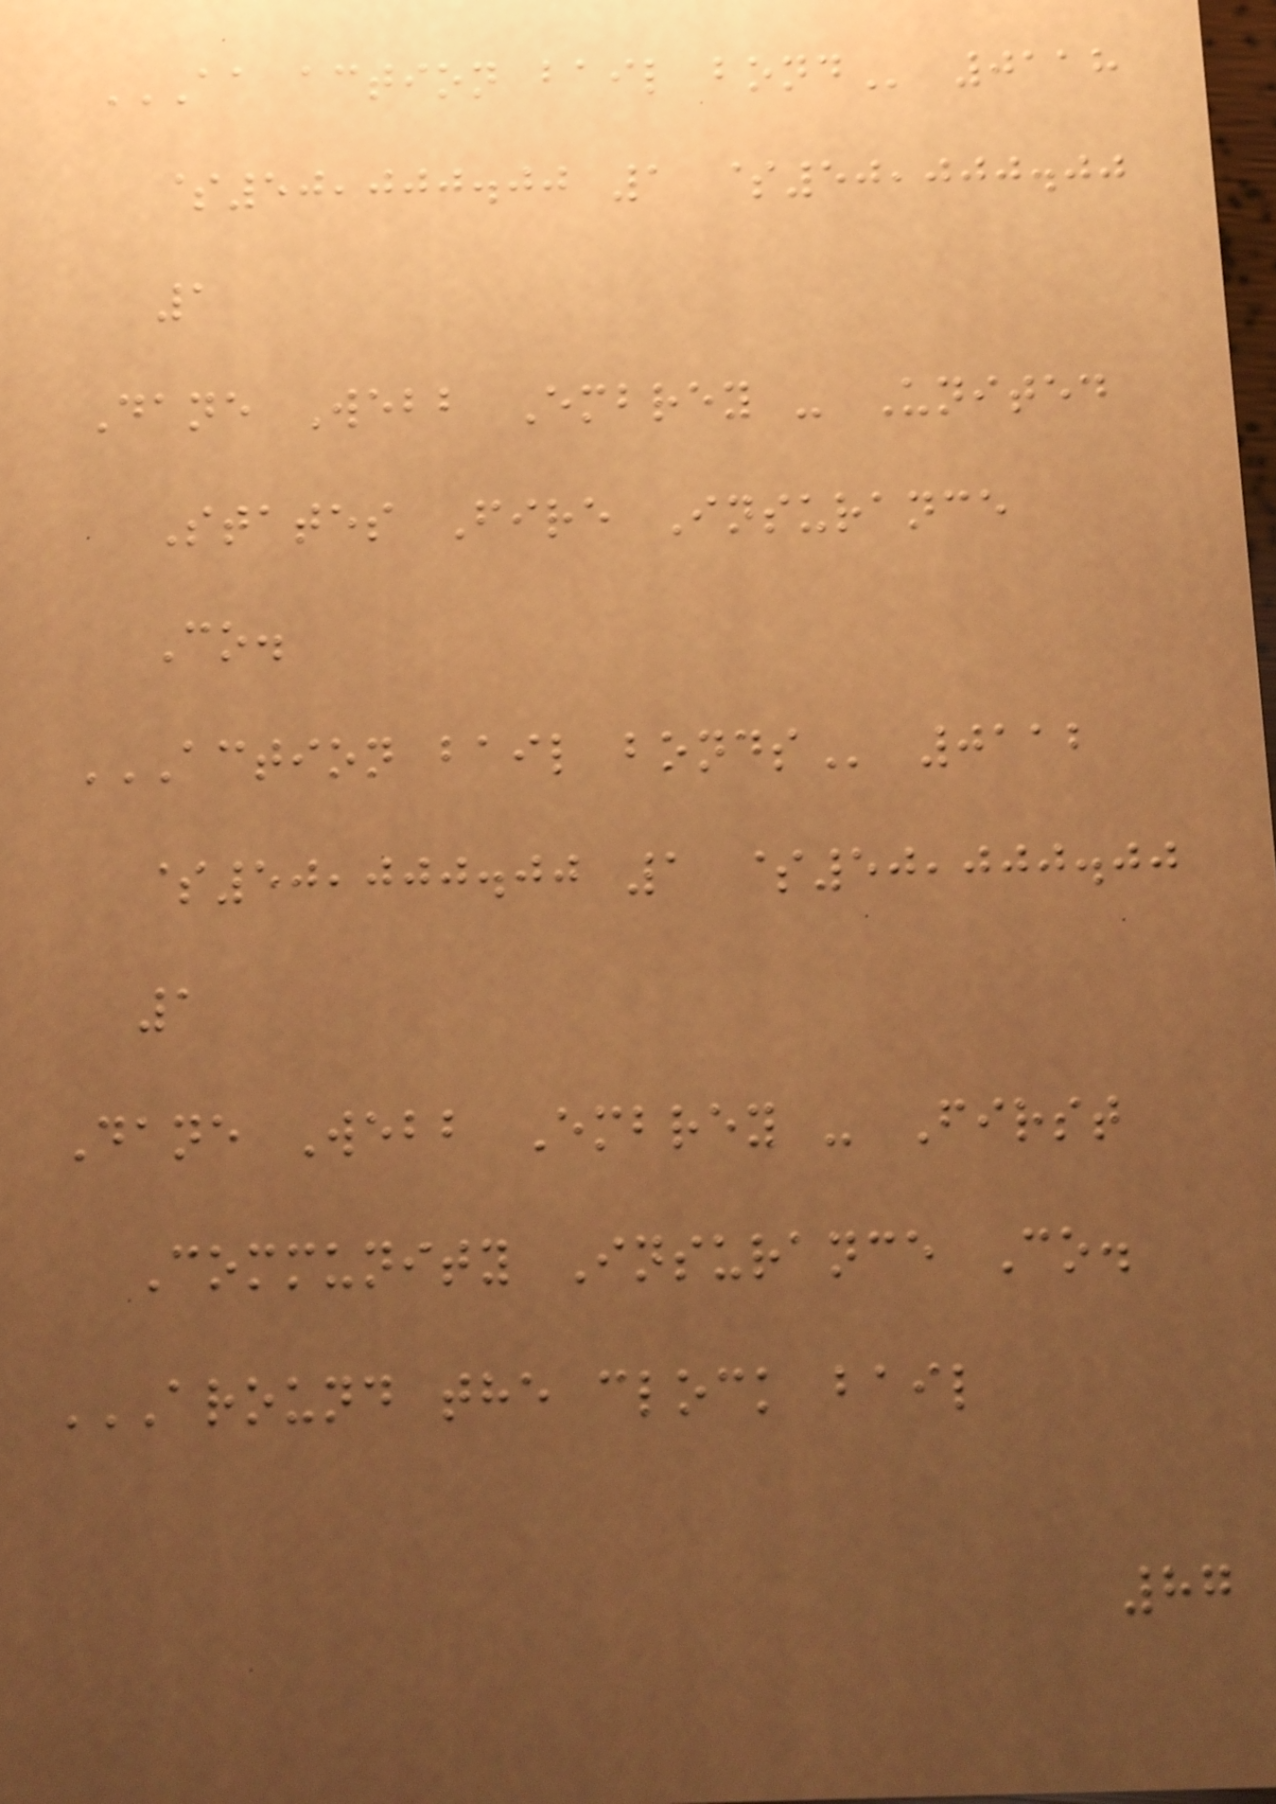AA ACTION BAIL BOND 0118
$50,000.00 1 $50,000.00
1
Dane Webb Embrey - United
States Fire Insurance
Co.
ACTION BAIL BONDS 0112
$50,000.00 1 $50,000.00
1
Dane Webb Embrey - First
Community Insurance Co.
AROUND THE CLOCK BAIL
87
